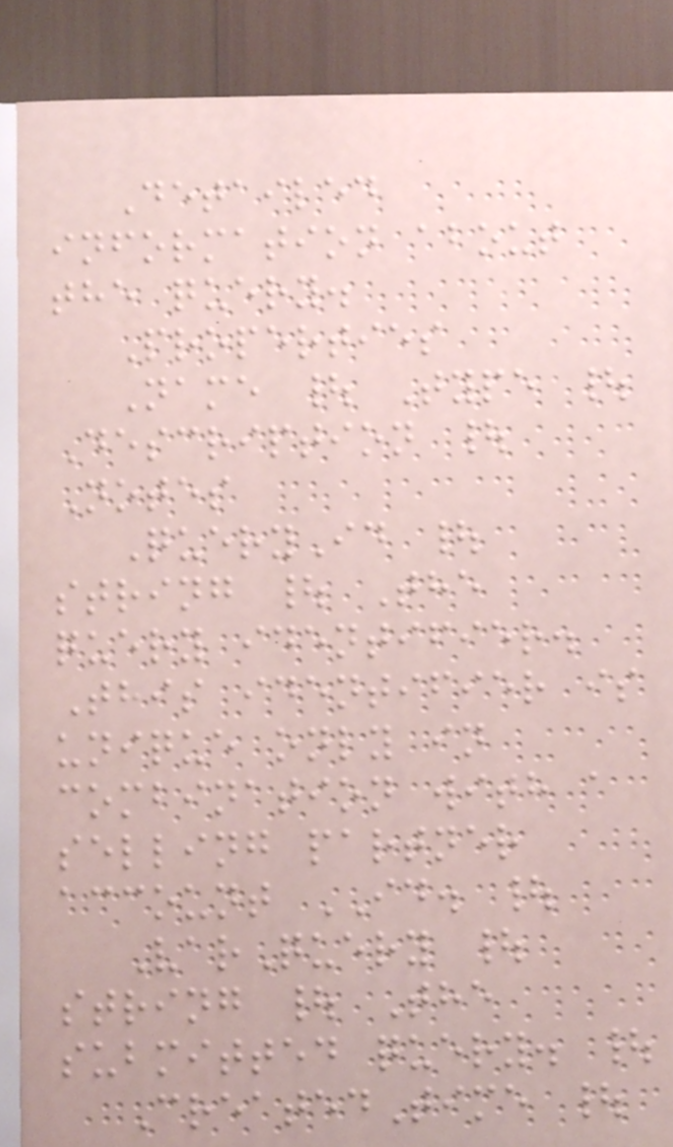Detailed
information about
the query.
Properties
Name | Type |
Description |
Notes
QueryId |
string | The
query identifier.
This identifier is
unique only in
combination with a
selling partner
account ID. |
VarQuery |
string | The
submitted query. |
CreatedTime |
